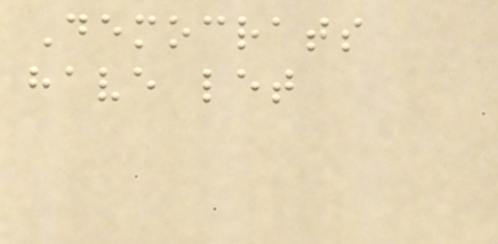Democrats
have let
